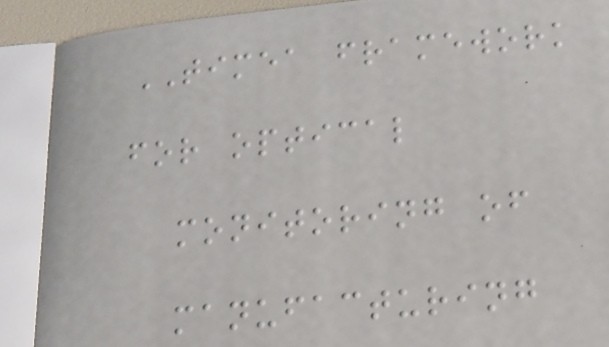TIMEA framework
for optical
monitoring of
manufacturing
